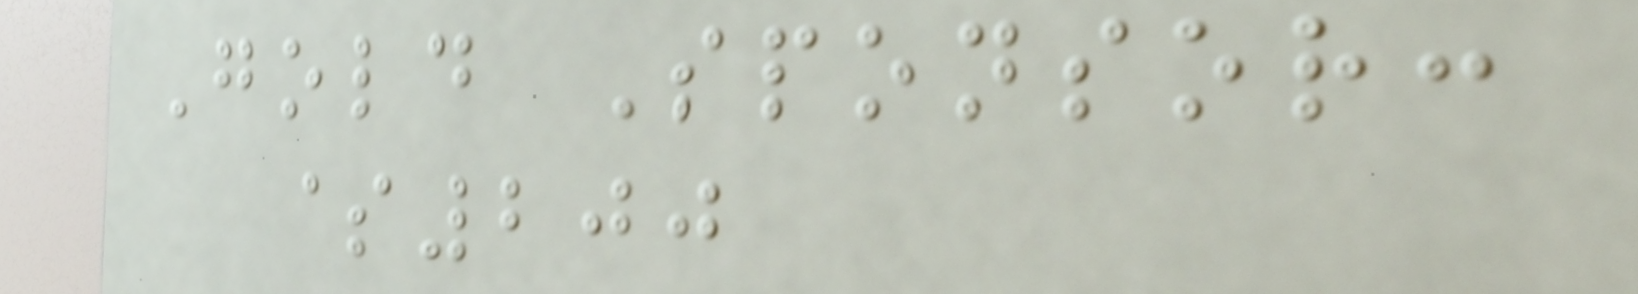Gold Sponsor:
$200
